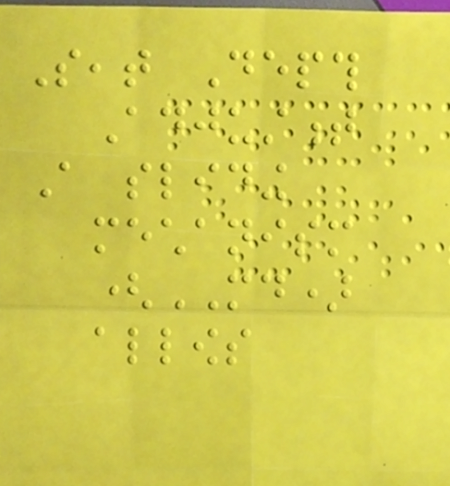Seat Depth
Adjustment
A sliding
mechanism
(MD)
allows
